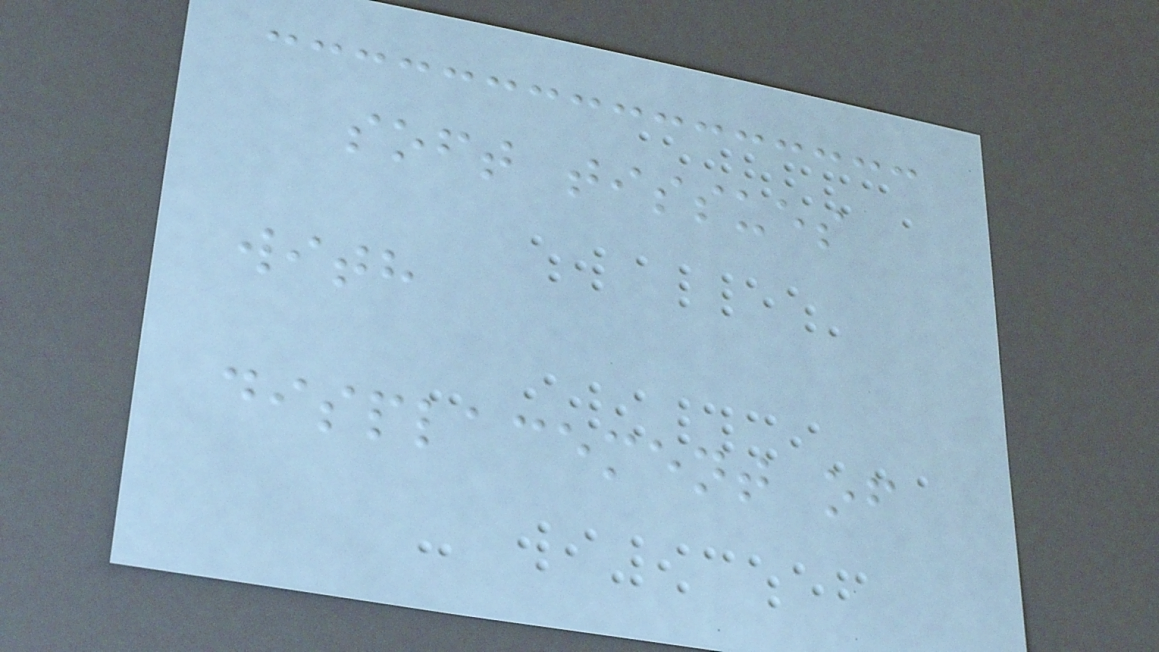soft tissues
with
displacement of
